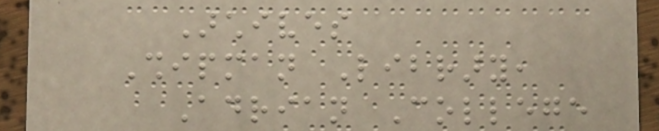Archives
Shipman Library,
Adrian College
